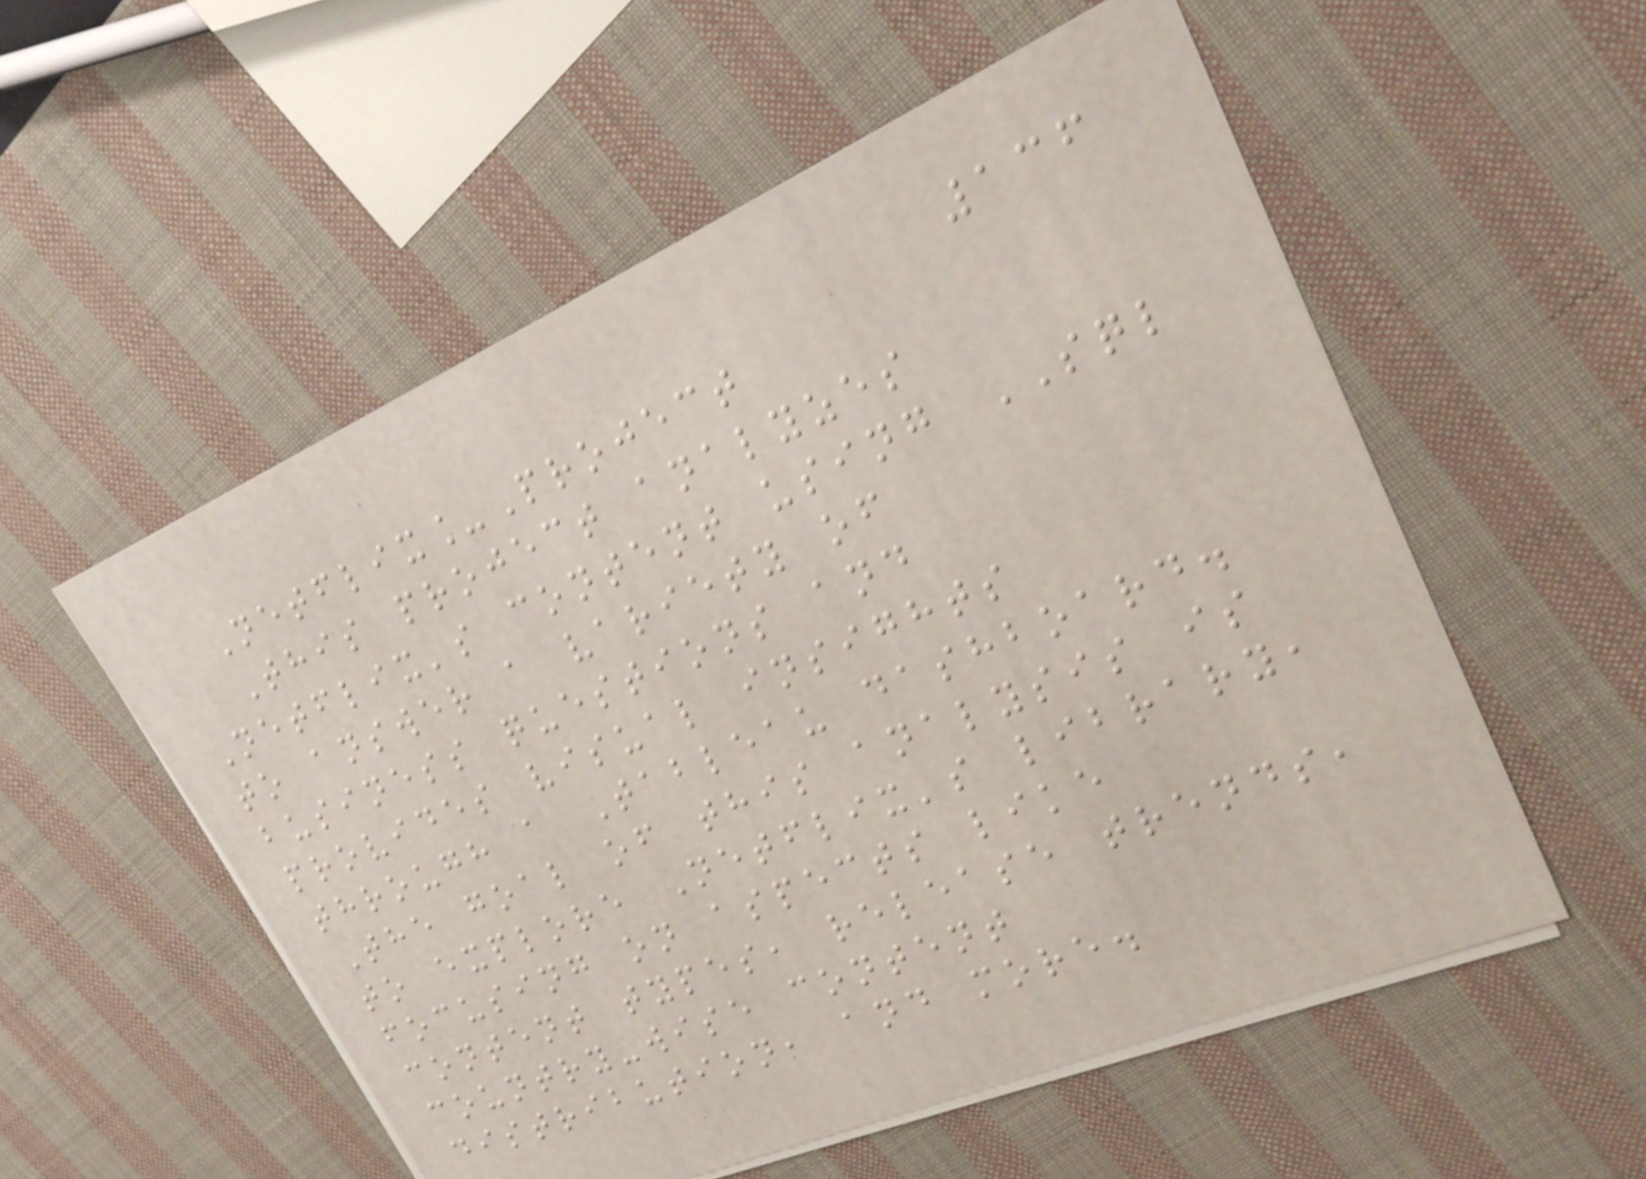136
Netflix_Project
This project analyzes
Netflix's content using SQL
to answer a variety of
business questions and
provides visual insights
through a Tableau dashboard.
The goal of this analysis is
to explore Netflix's library,
focusing on aspects like
content types, release trends,
country-wise content
distribution, and more.
